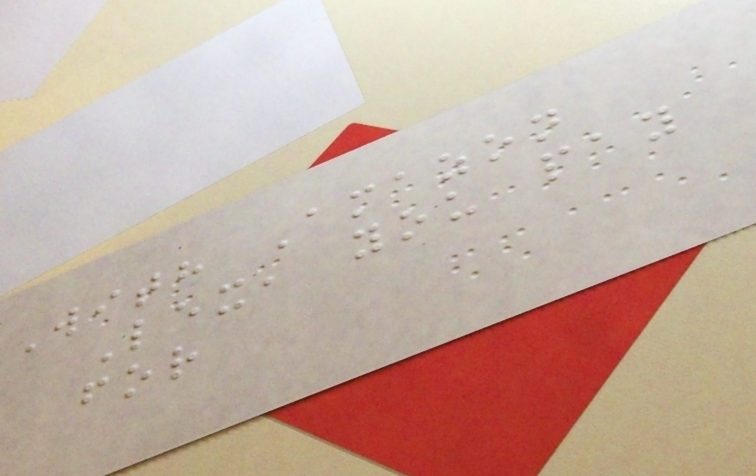With Amazon
Lex, you pay
for
